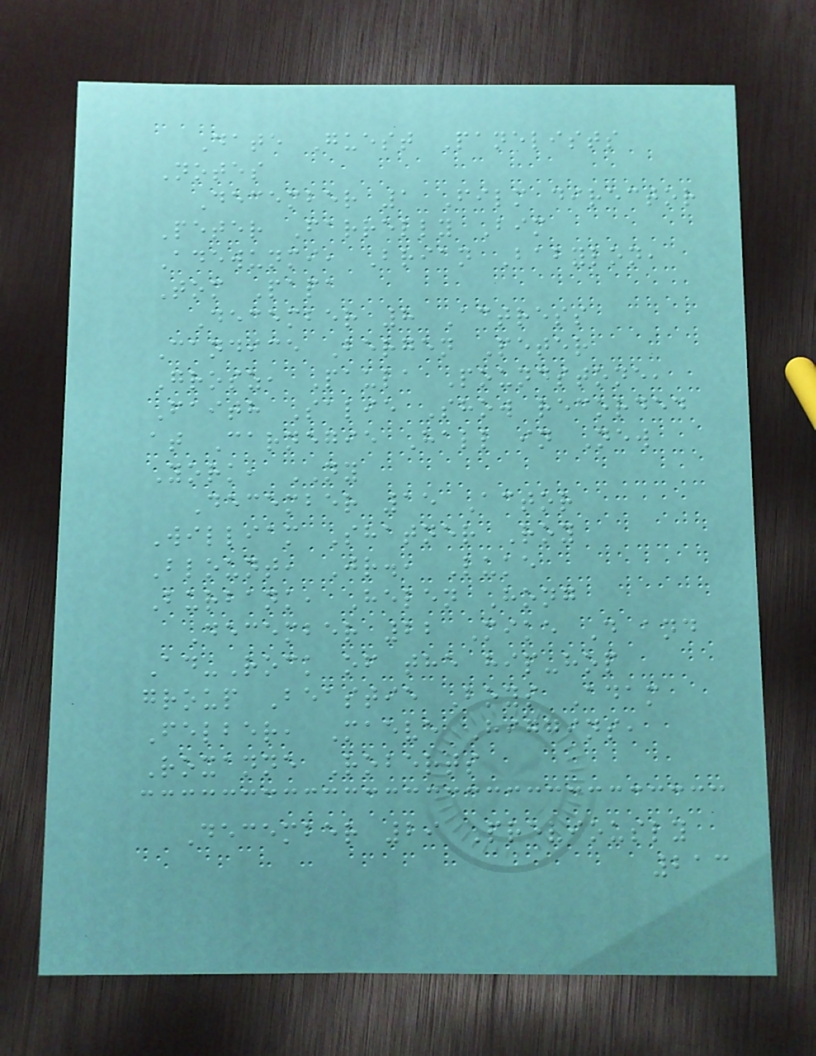Date Guest Panelists
Notes
December 1 Film director
Peter Farrelly Bim
Adewunmi, Brian Babylon,
Tom Papa
December 8 Actress
Candice Bergen Peter
Grosz, Paula Poundstone,
Faith Salie Show recorded
at Carnegie Hall in New
York, NY
December 15 Actor
William Shatner Roy
Blount, Jr., Luke
Burbank, Helen Hong
December 22 Mike D and
Ad-Rock of the hip-hop
group Beastie Boys Adam
Felber, Maeve Higgins,
Roxanne Roberts
December 29 Previously
213
